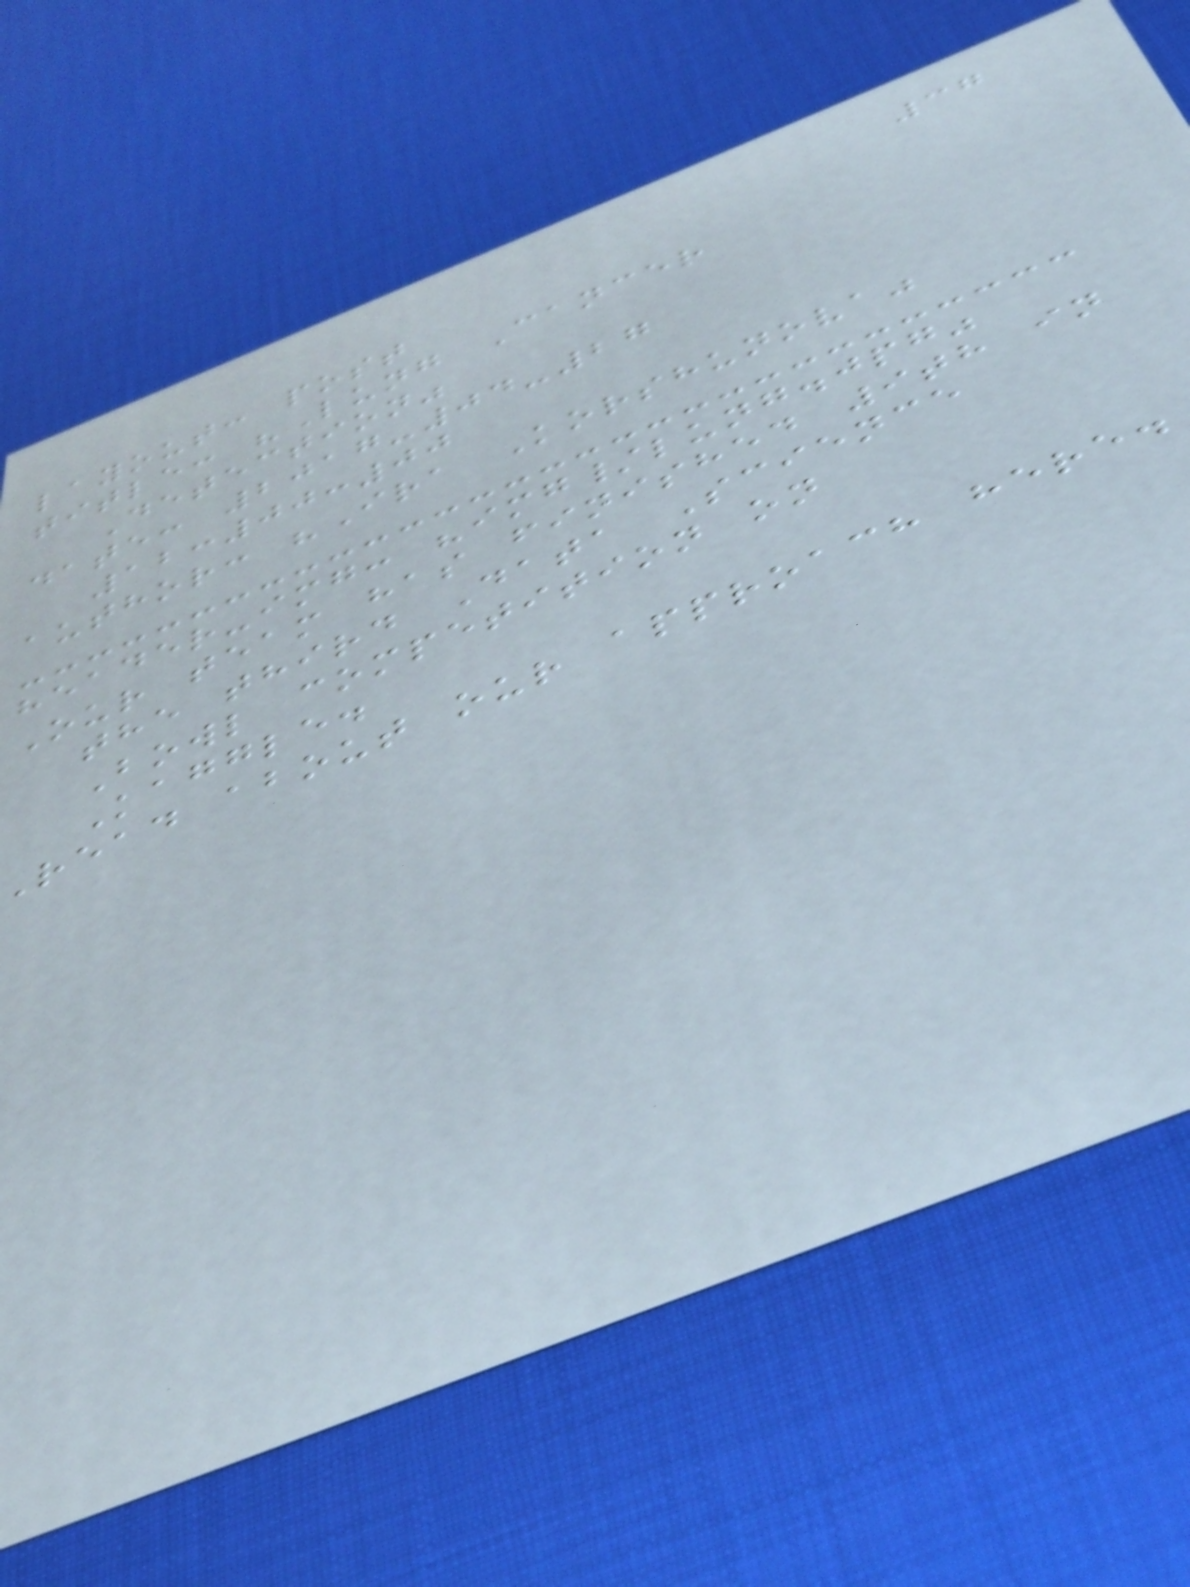37
layout: post
title: "Lung Cancer
Detection"
date: 2017-04-27
12:00:00
author: "Ira Korshunova"
header-img: "img/lung.jpg"
Our team has finished 9th in
the third Data Science
Bowl competition on
Kaggle.
read about our approach here.
